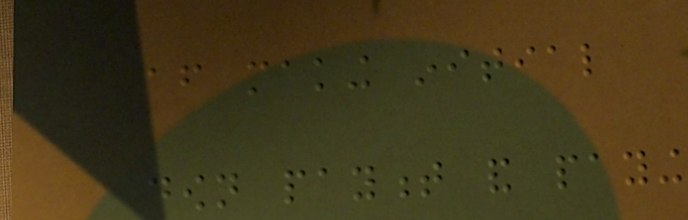after making initial
down payment and paying
